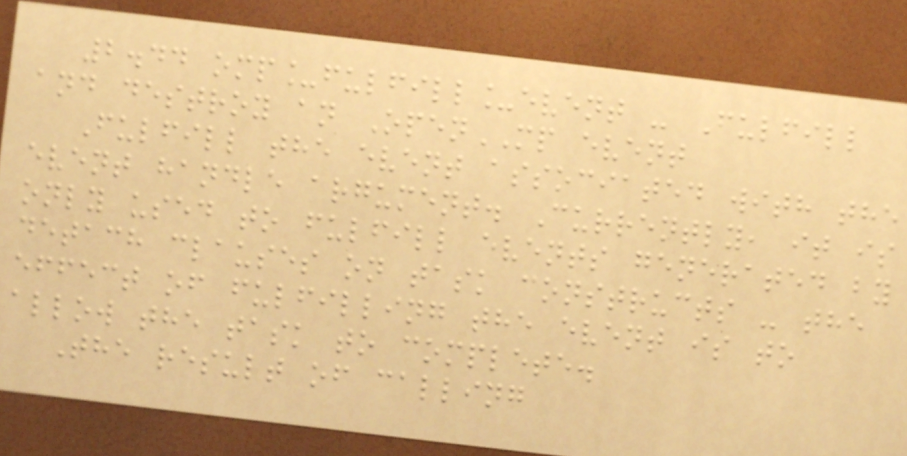2.44 omp_fulfill_event - Fulfill
and destroy an OpenMP event
Fulfill the event associated with the
event handle argument. Currently, it is
only used to fulfill events generated by
detach clauses on task constructs - the
effect of fulfilling the event is to
allow the task to complete.
The result of calling
